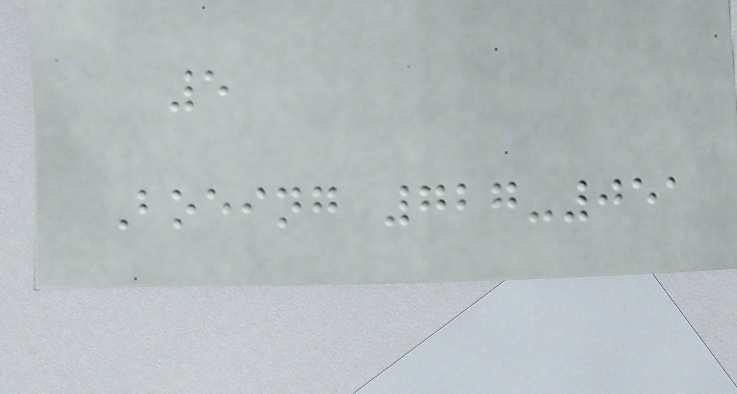5
Boeing 727-051
